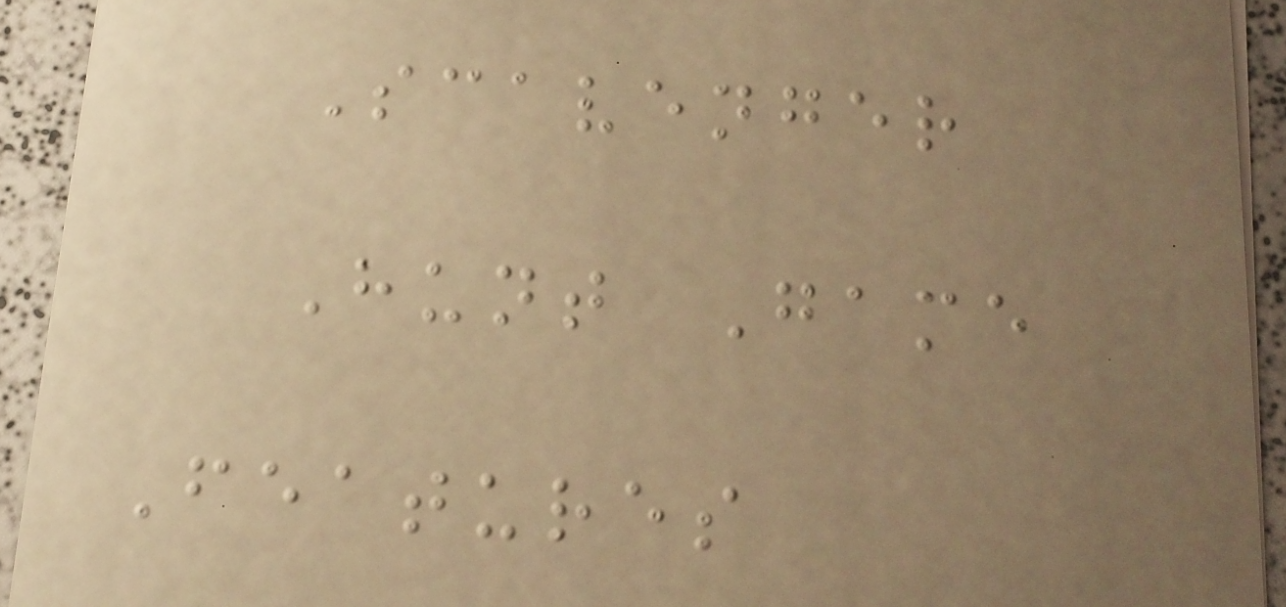Scavenger
Hunt Game
Features
